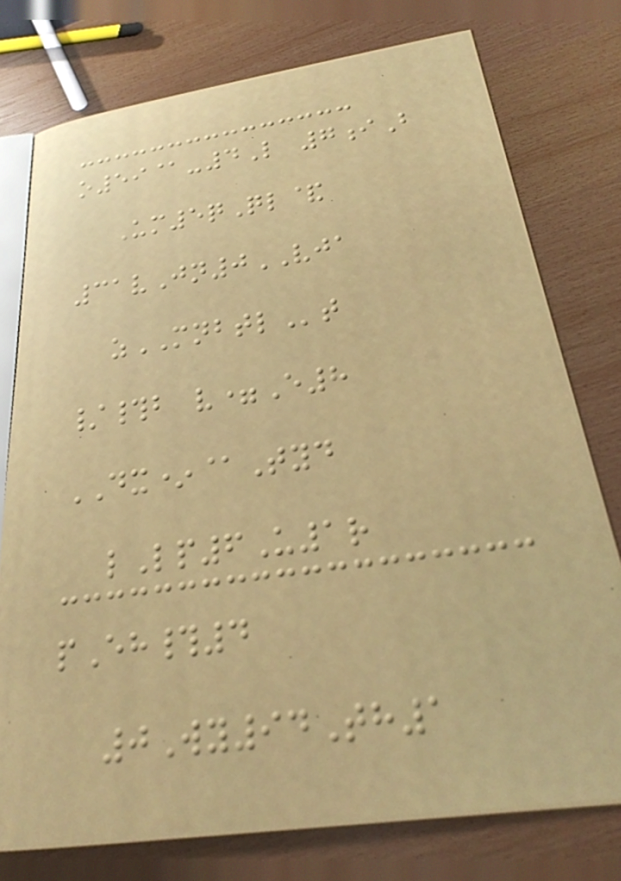o59@-4L 7iB
Um5qQl&
31vJn0VJA
zMNBTLt
/#b v=E8
DX*@Tyd
lLp6U1r
pEh#4
0Wy94Th1
